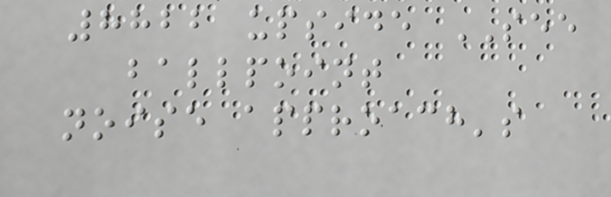8822 upside SEE
ballpoint
noise approach's
